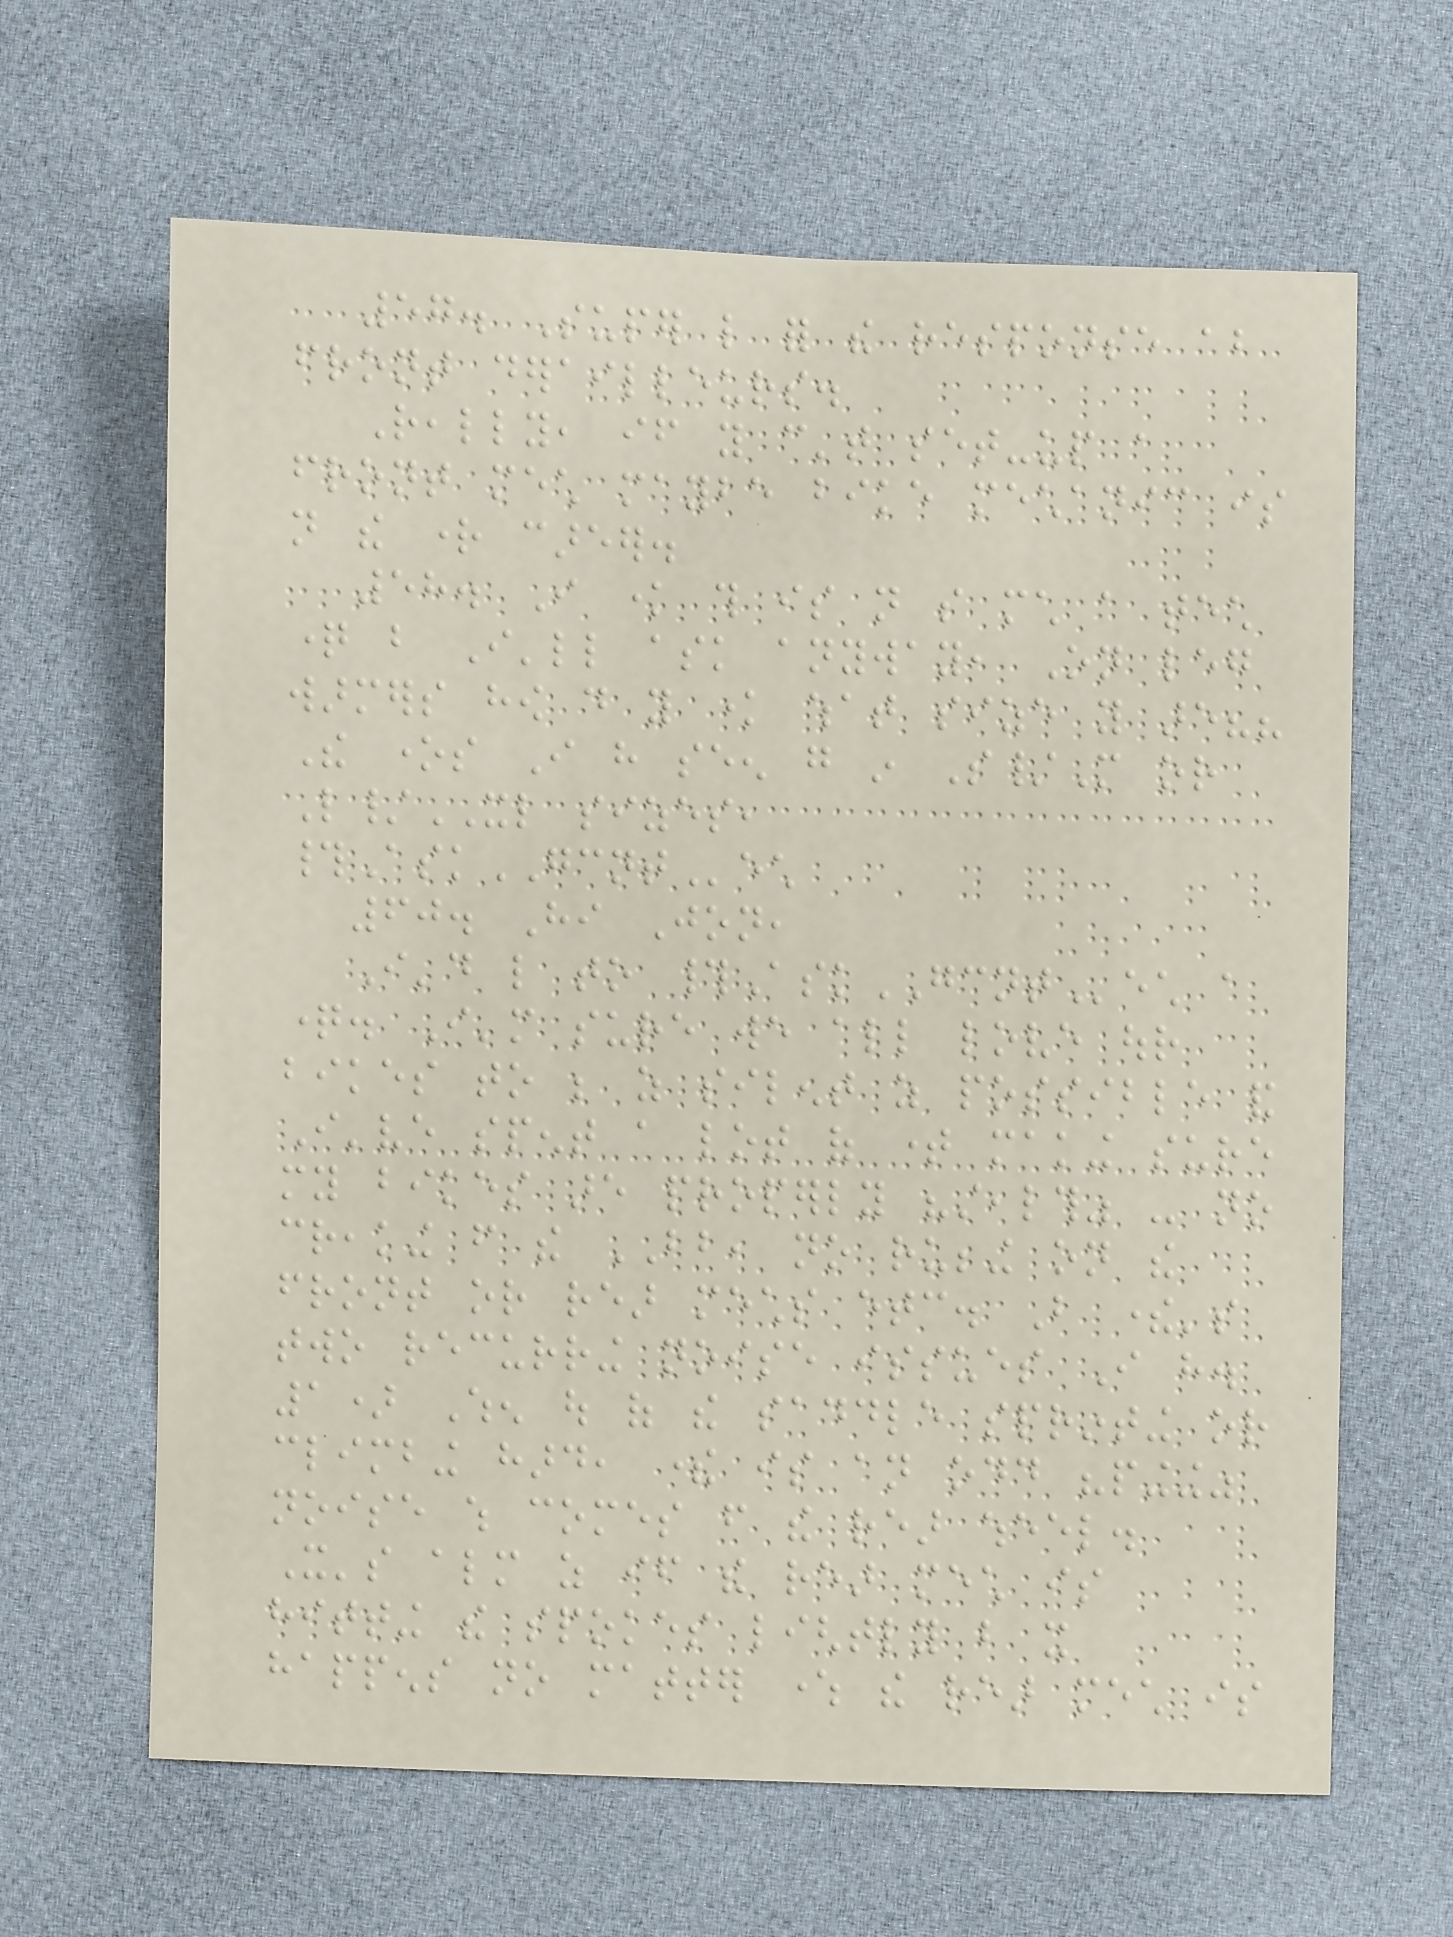57. Super like for the response about
front derailleurs.
Really, if you can't set-up a
front mech maybe bike mechanic is
not the right career.
58. I know this is not so much a tech
question but I'll ask anyway, On leg
warmers how do you know what size you are??
The ones I have seen go in S/M or
L/XL sizes,
#AskGCNTech
60. Hi Jon,
I'd like to #AskGCNTech a
question. I'm sure we all love our
bikes to be as silent as possible and
I've spent a lot of time making sure
my bikes are properly "stealth" - no
creaking from the BB, no rubbing on the
front or rear mechs etc. But there's
two recurring noise issues I have.
1) When out of the saddle sprinting or
climbing hard, there is an odd "pinging"
noise which comes from the rear wheel.
It's almost as if the rear mech is
hitting the spokes lightly but it
happens no matter where the rear mech is
